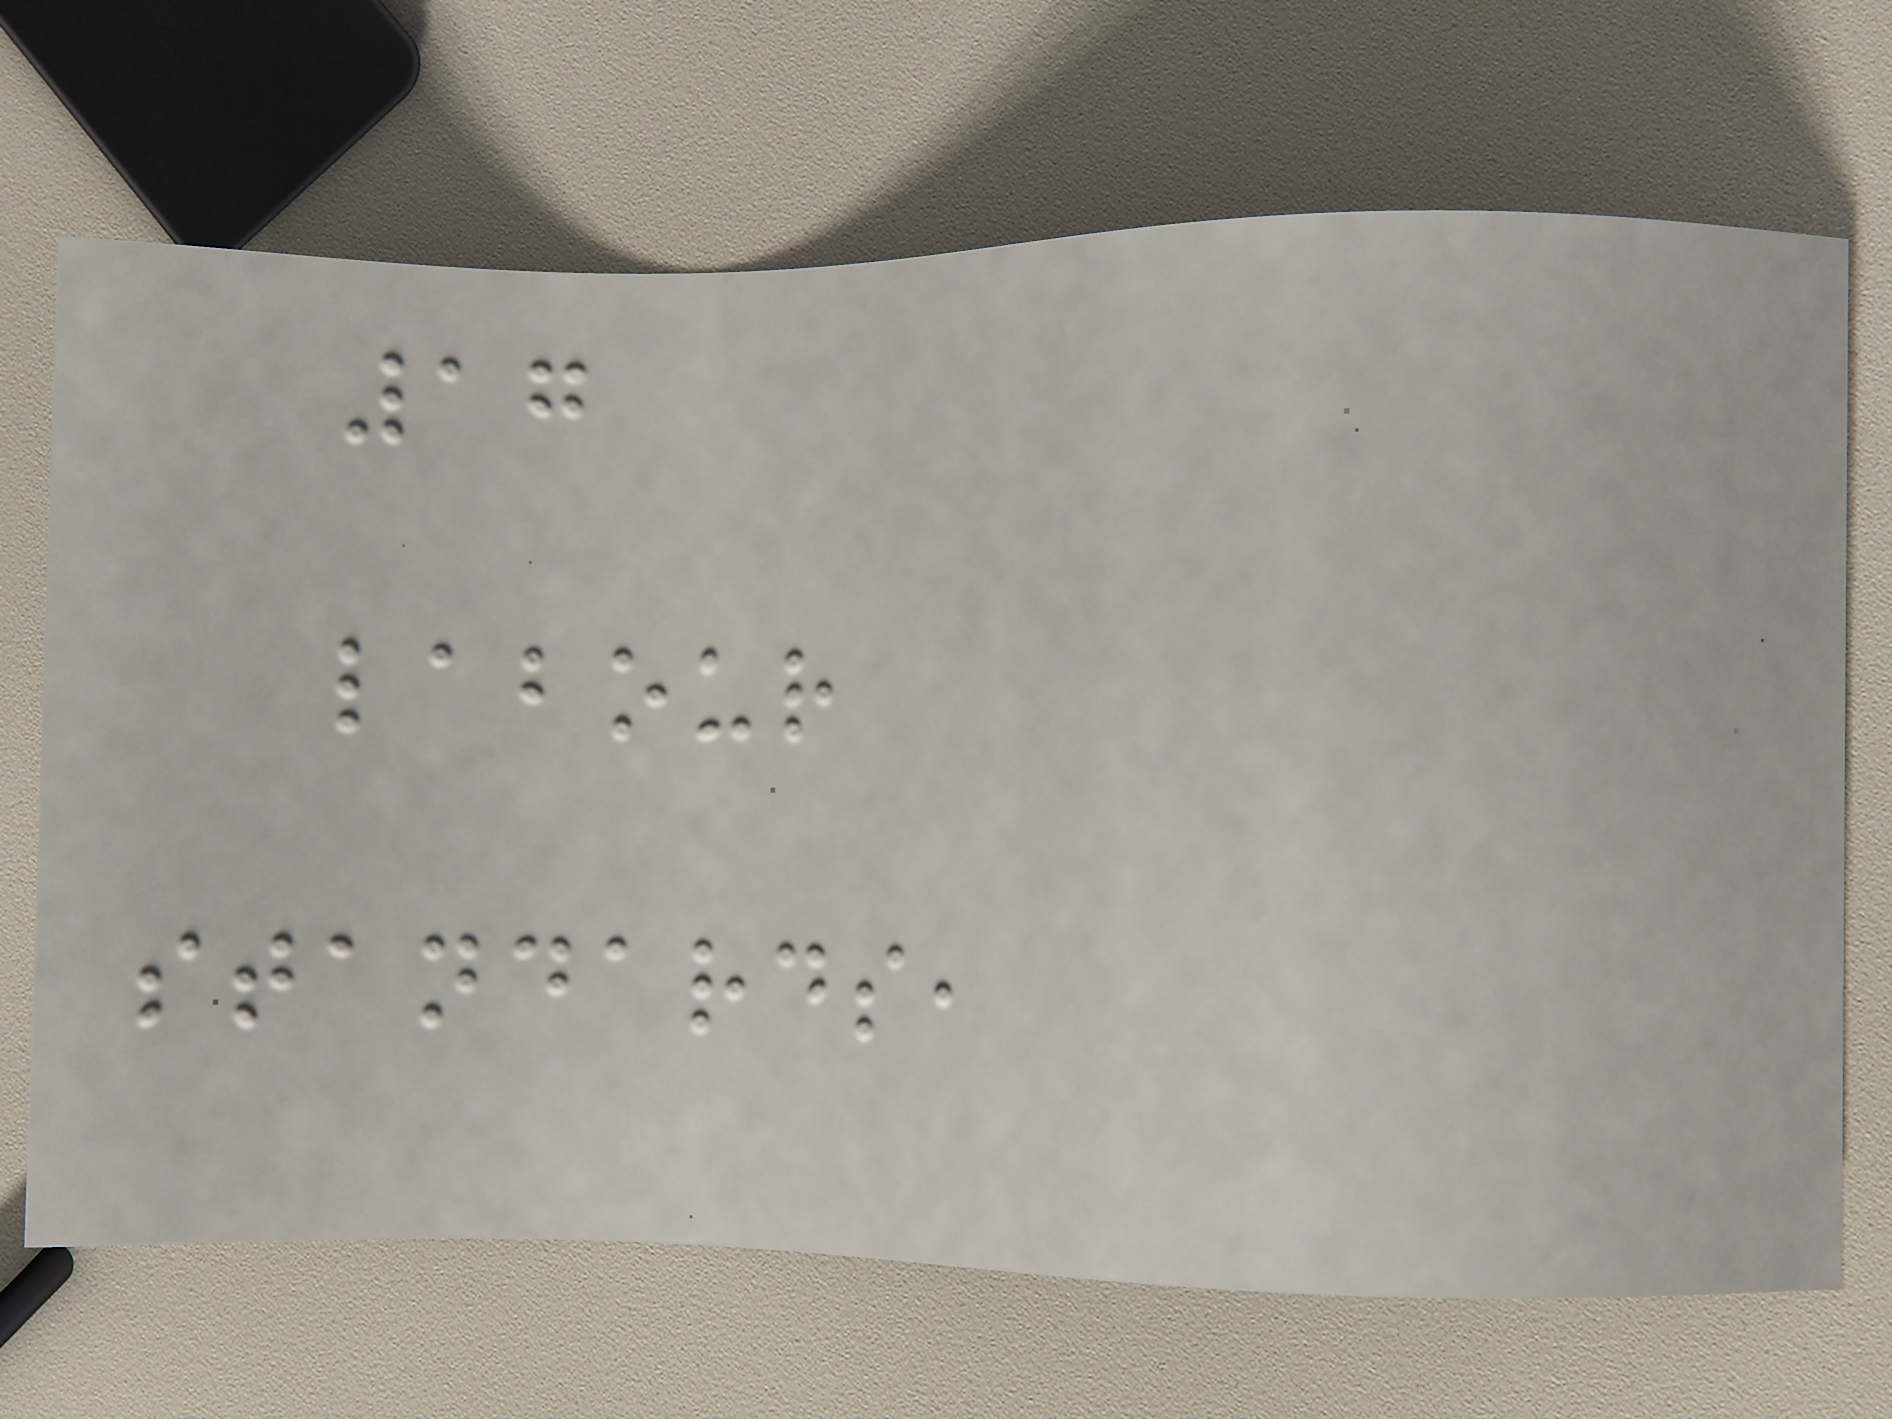17
labour
standards,
